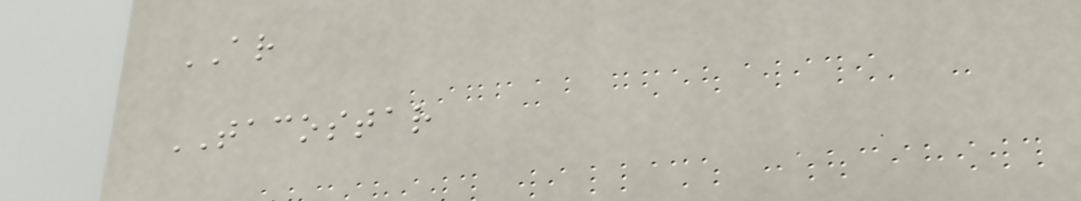AR
TACOSTAR
